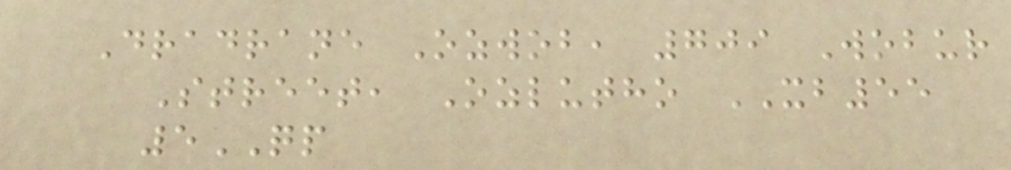Dradrane Ozwob, 709 Wobur
Street, Ozlutho XB55
5QP
